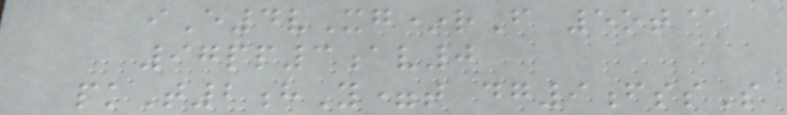iE4vXg*rF 5ot@
97pp3av0
pkT2hY=t dg9fssS
